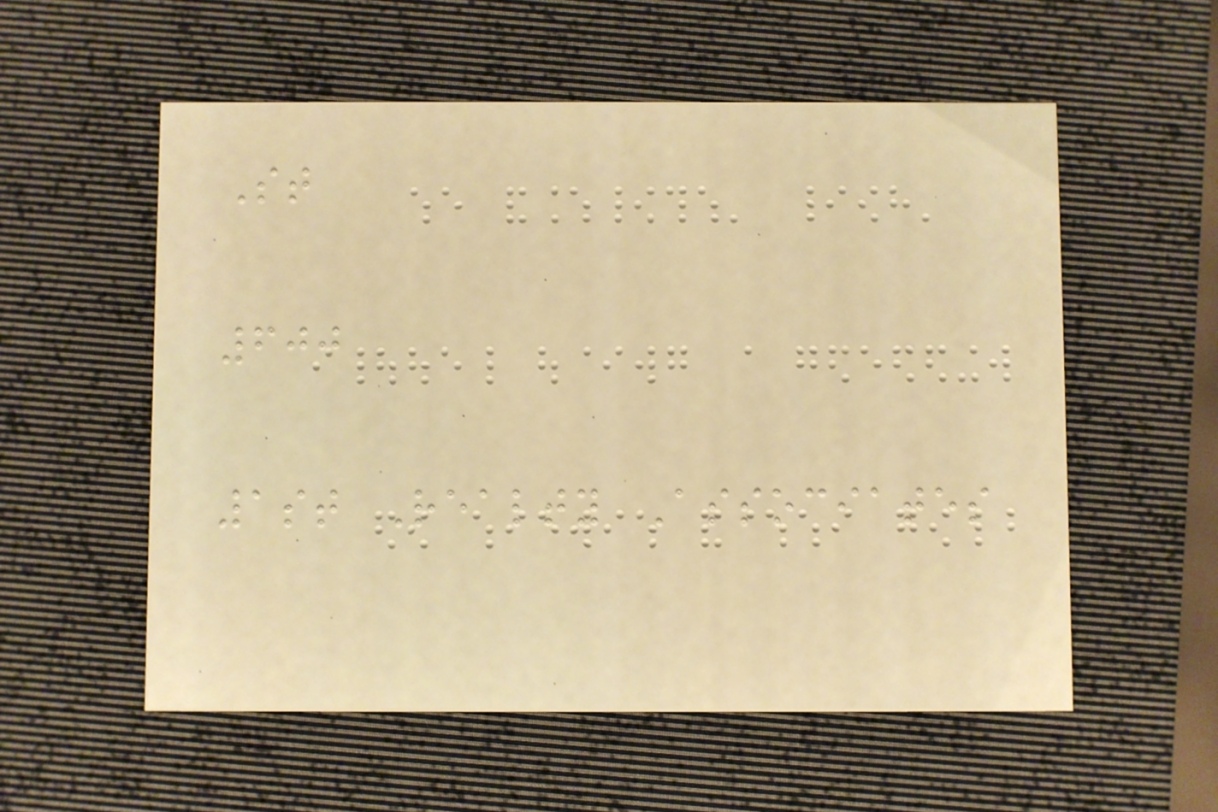St
600
1st Realty Associates
